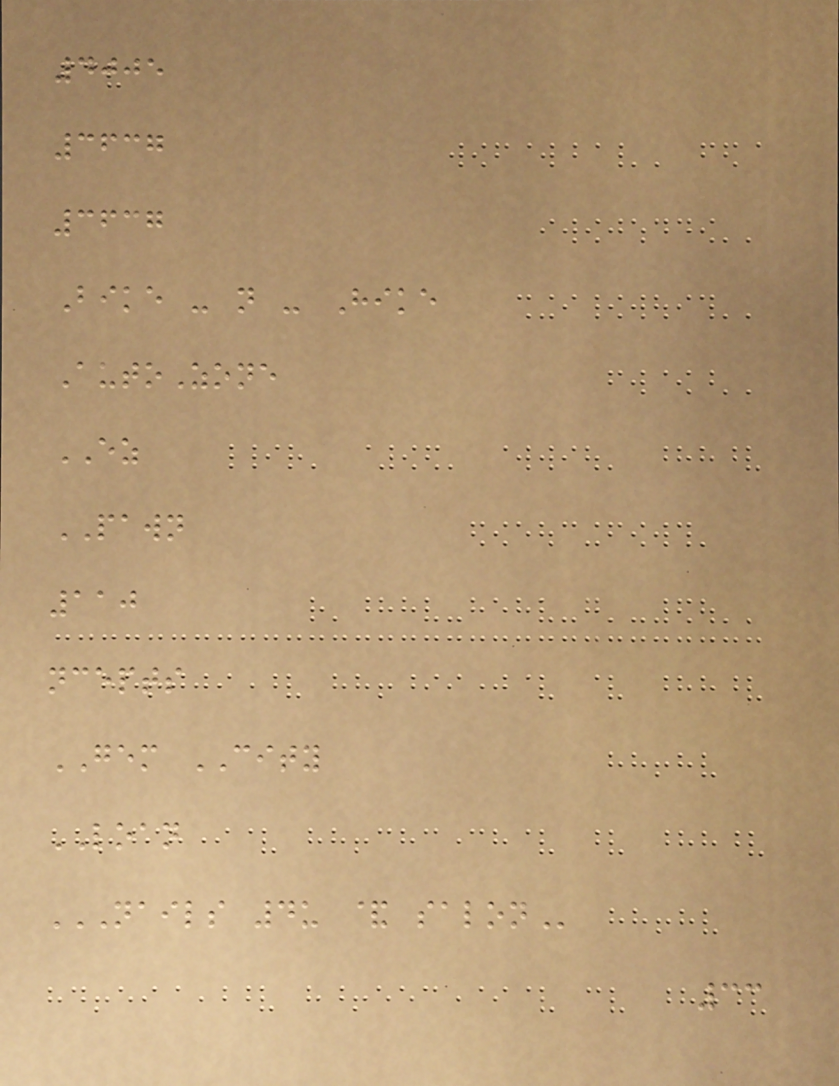4005
3637
3637
Bike - n - Hike
AutoZone
EZ
PAWN
110
ncepts
GEM CITY
LOAN
NAILS 4U & SALON
33
